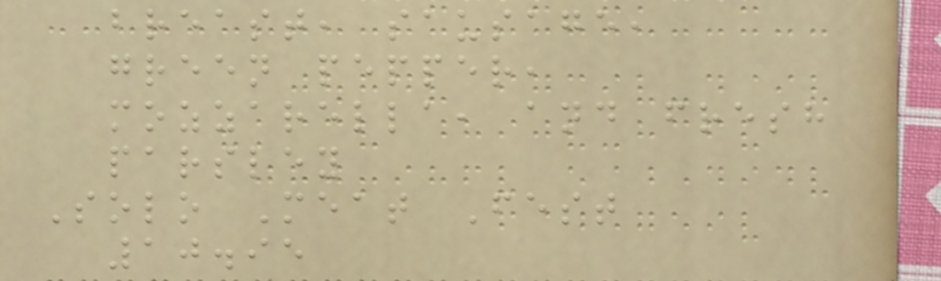breast, sausage,
green pepper,
mozzarella, and fresh
parsley
Solo Meat Fest
10.95
